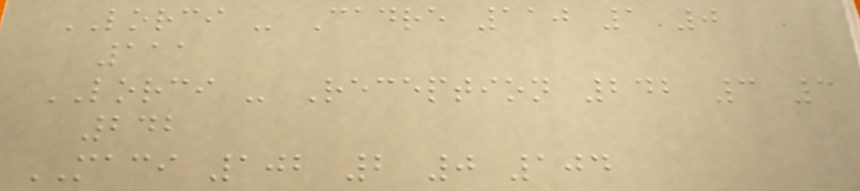LORCI - Cadre 110 1 0
111
LORCI - Reception 242 3 3
242
MACI 102 2 0 104
